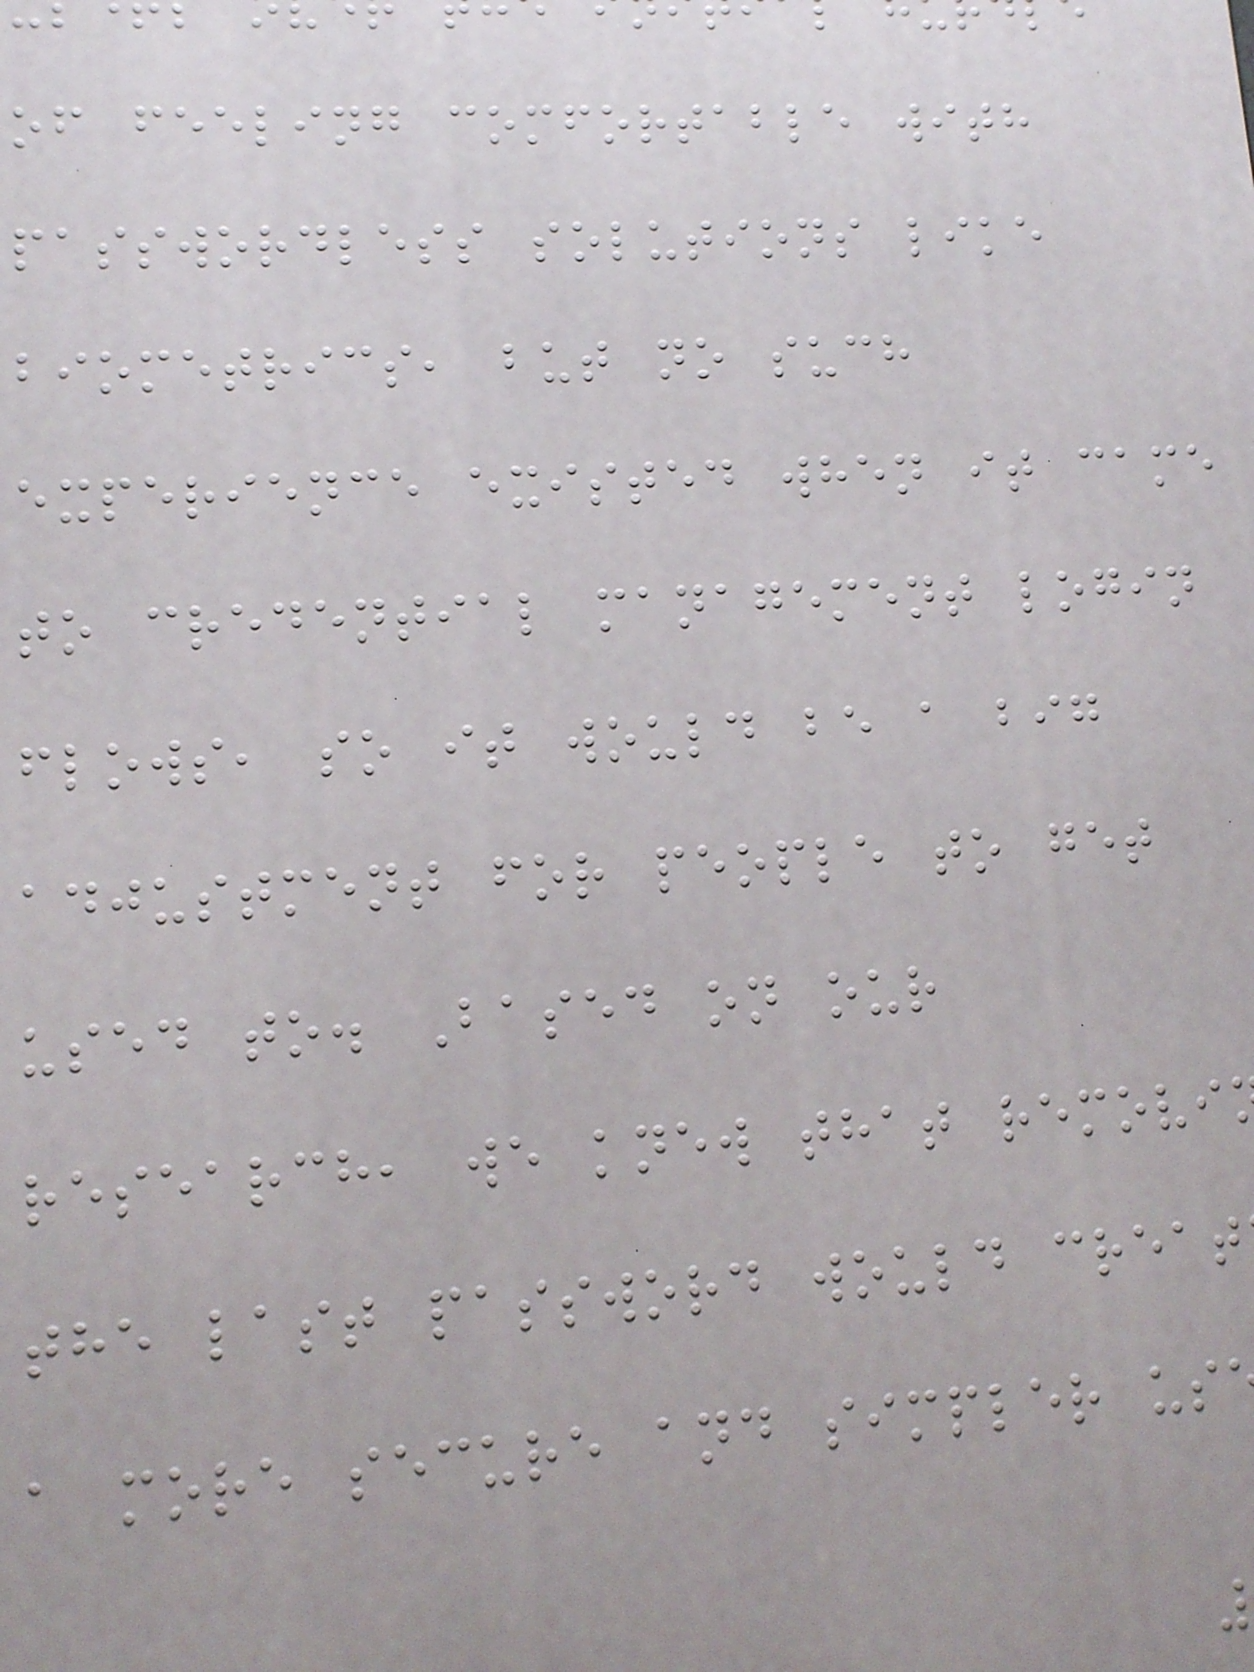of feeling comfortable with
passwordless solutions like
biometrics, but no such
experience existed when it came
to credential management login
flows, so it would be a big
adjustment for people to get
used to. Based on our
research, we knew that removi
the last password would creat
a more secure and simpler us
